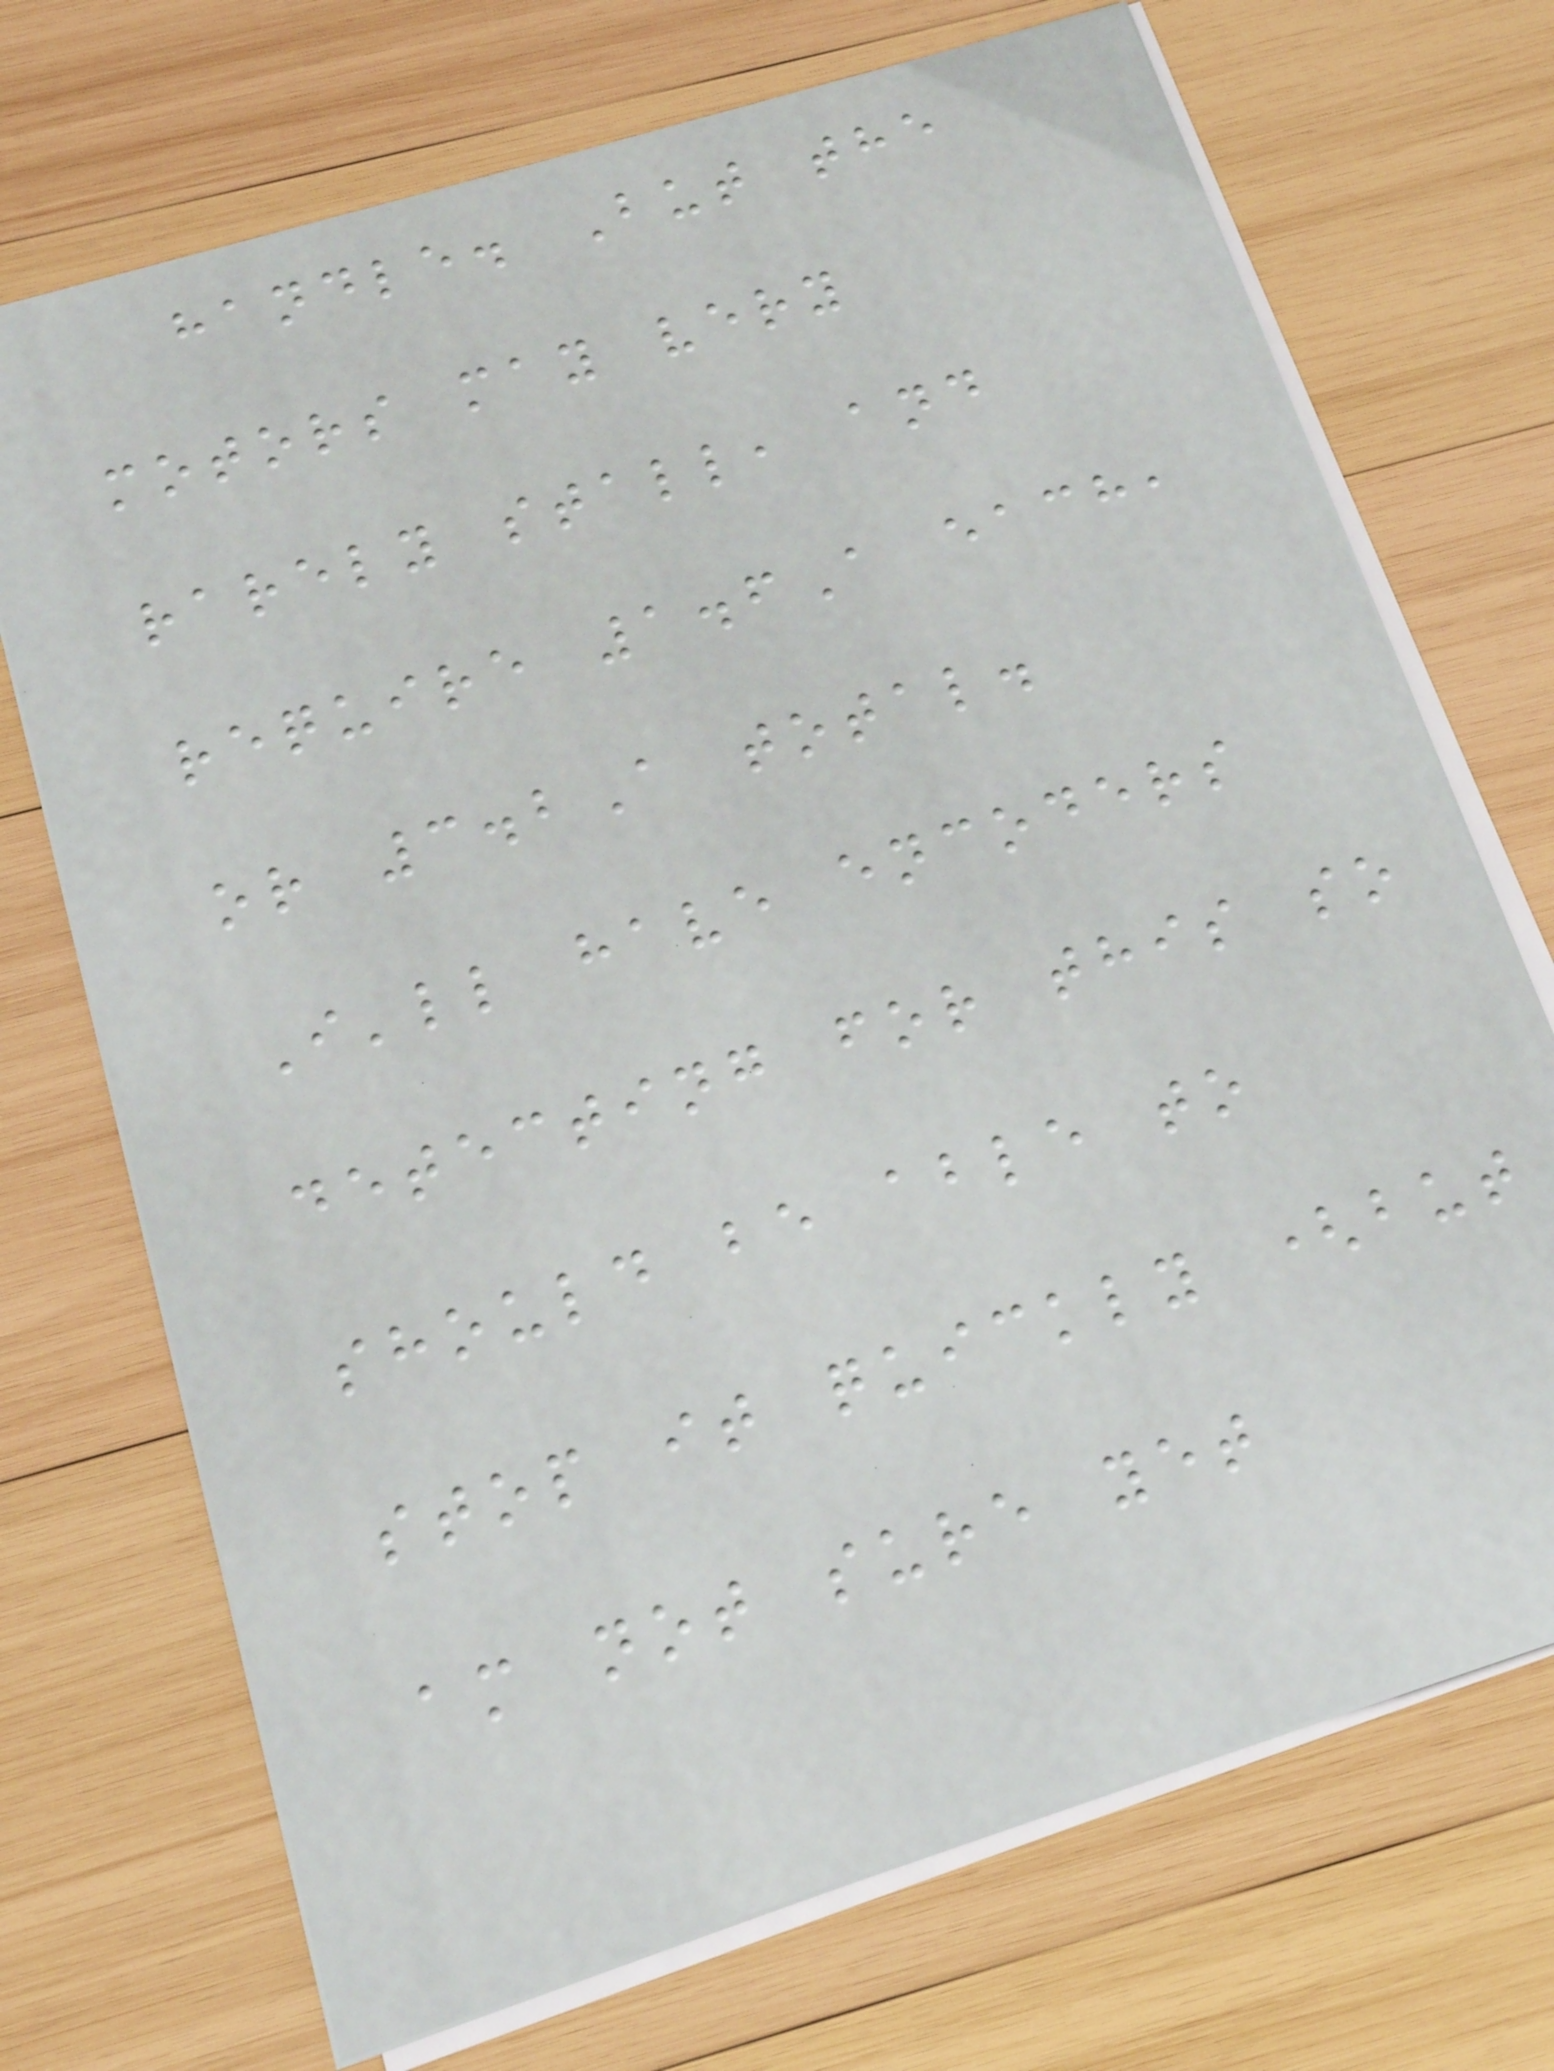handle. But the
motors may very
rarely stall, and
require 1.6A each,
or 3.2A total.
I'll have encoders
detecting for this so
should be able to
stop it quickly (but
am not sure yet
